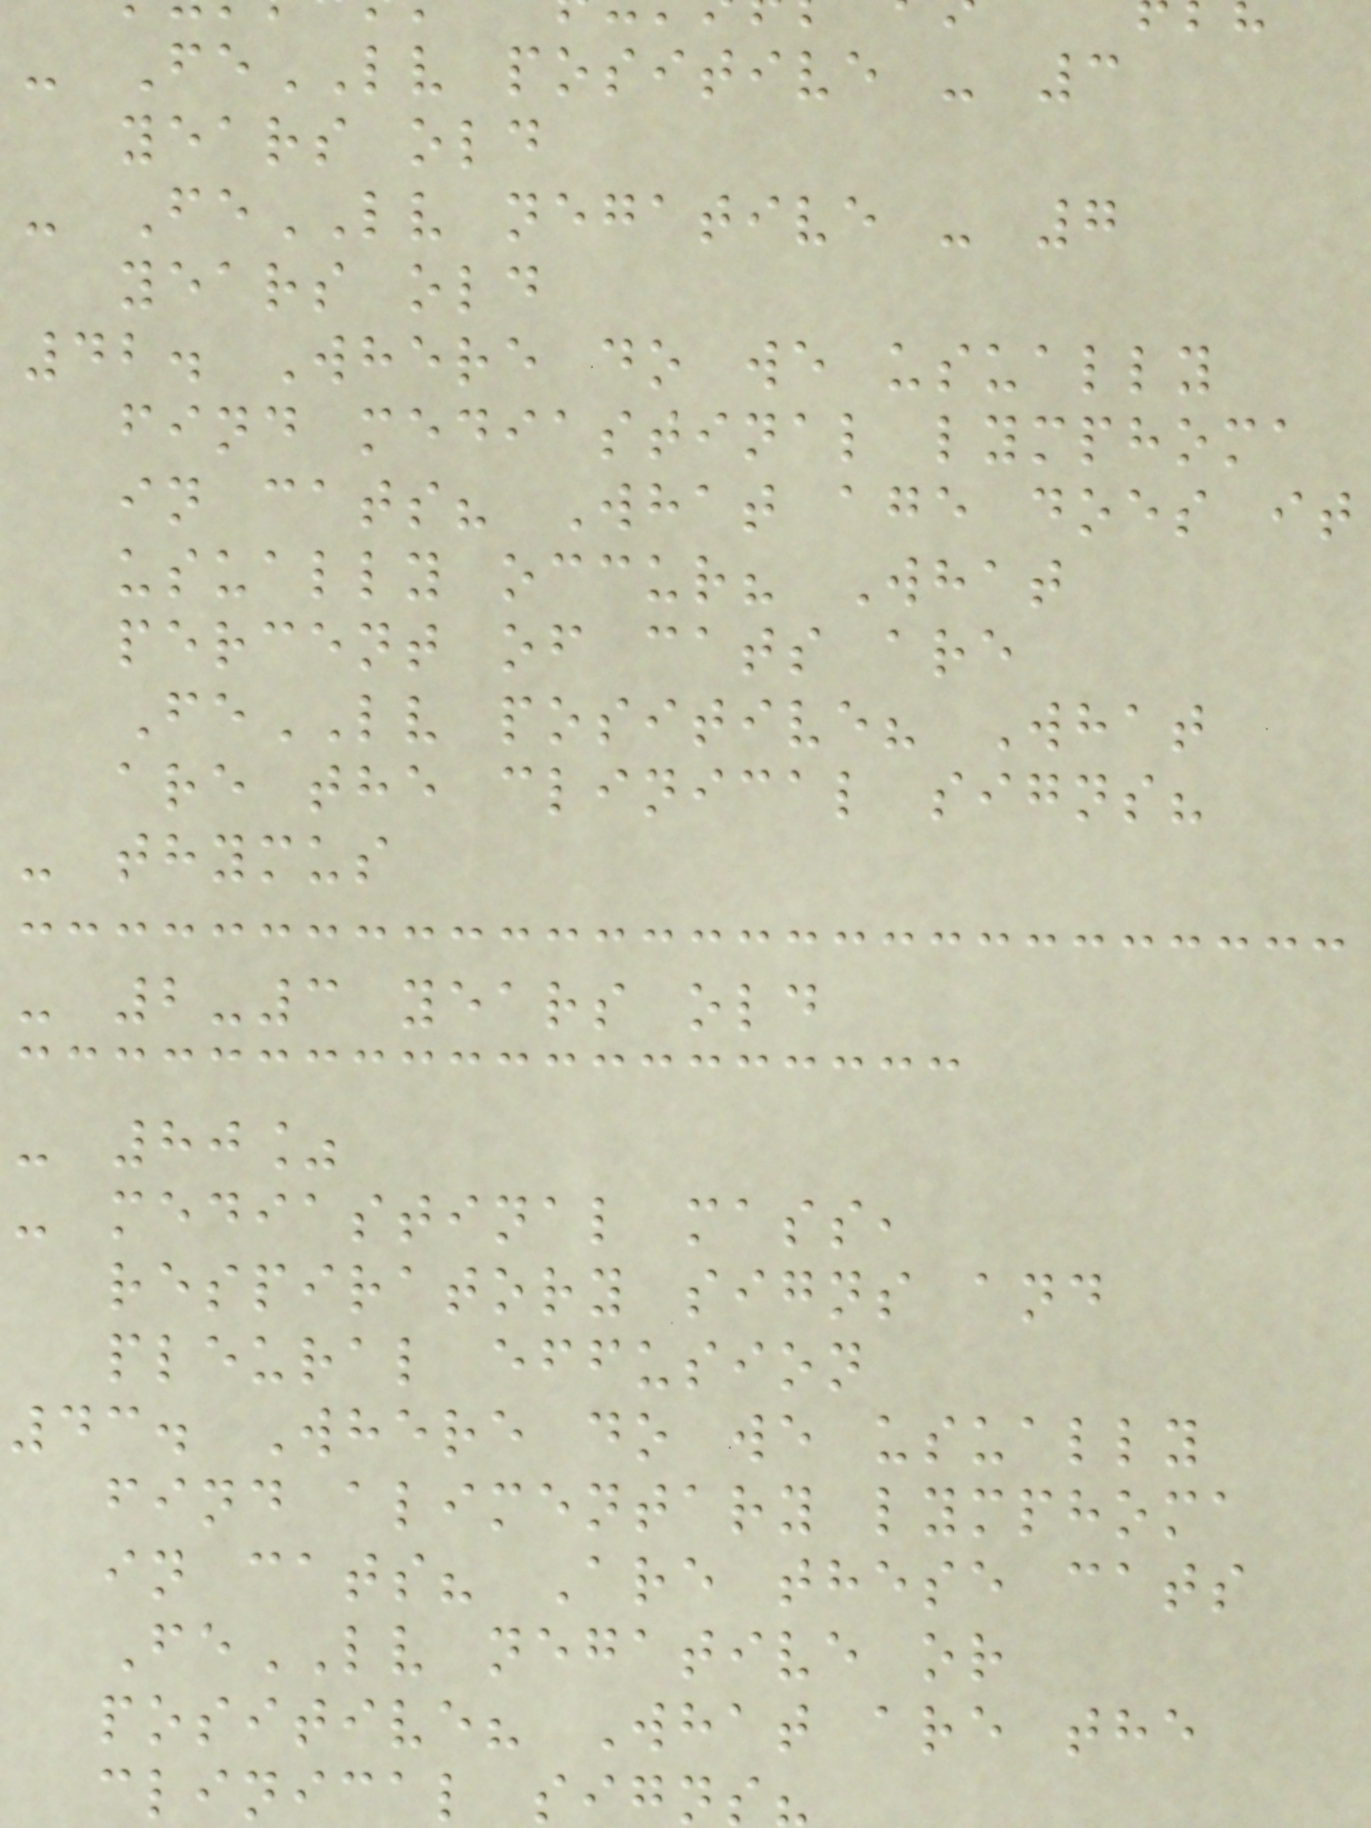- FeLV positive - 3
years old
- FeLV negative - 7
years old
42. Where do we usually
find mediastinal lymphoma
in cats? What age does it
usually occur? What
percent of cats are
FeLV positive? What
are the clinical signs?
- thymus
- 2-3 years old
- 80%
- mediastinal mass,
respiratory signs and
pleural effusion
43. Where do we usually
find alimentary lymphoma
in cats? Are these cats
FeLV negative or
positive? What are the
clinical signs?
